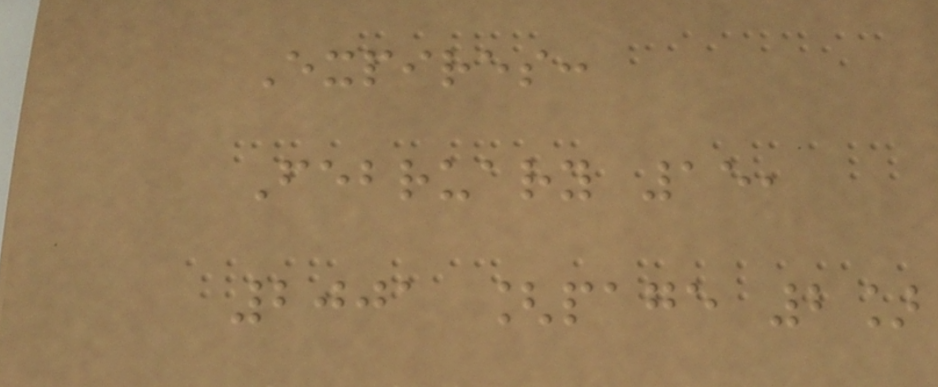Expires:
February 15,
2001 [page 2]
